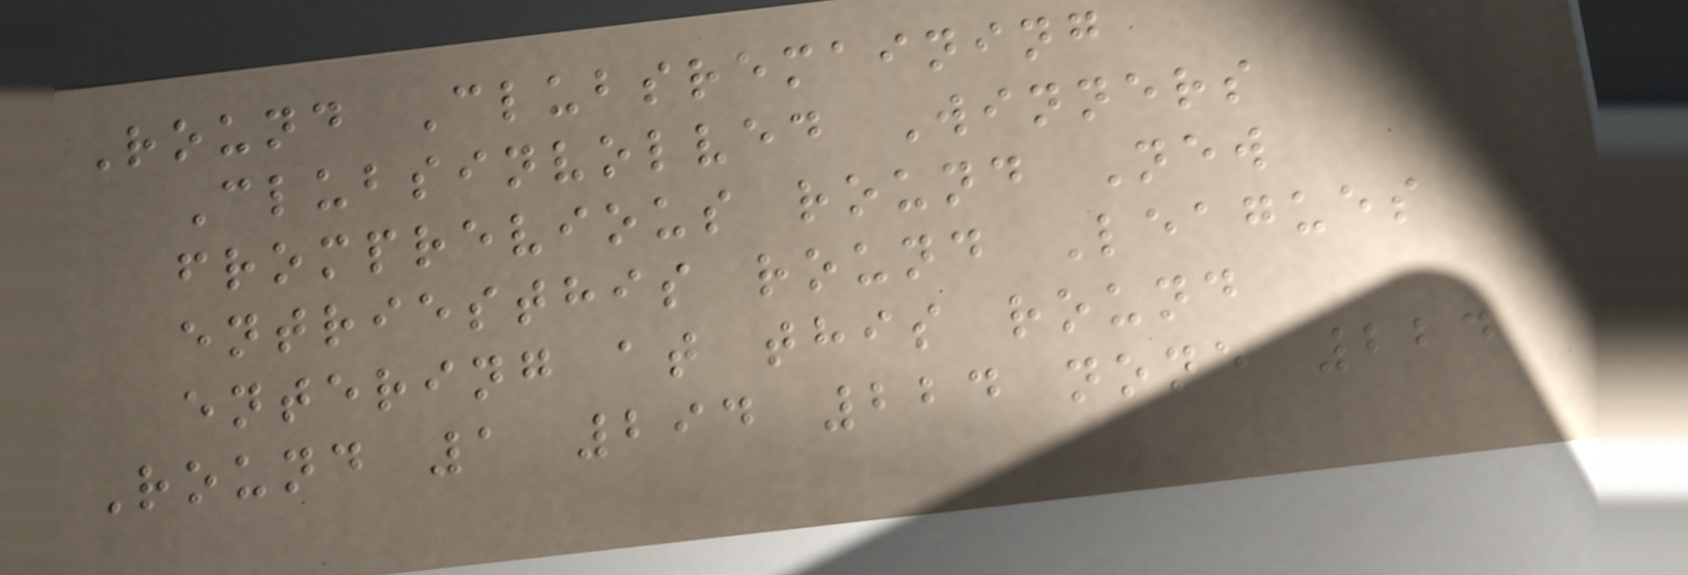Round Clubsremaining
Clubsinvolved Winners
fromprevious round New
entriesthis round Leagues
entering at this round
Round 1 294 224 none 224
